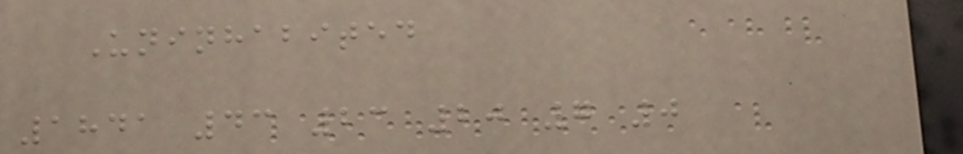Uninhabited
1841 43 23 20 7 0
